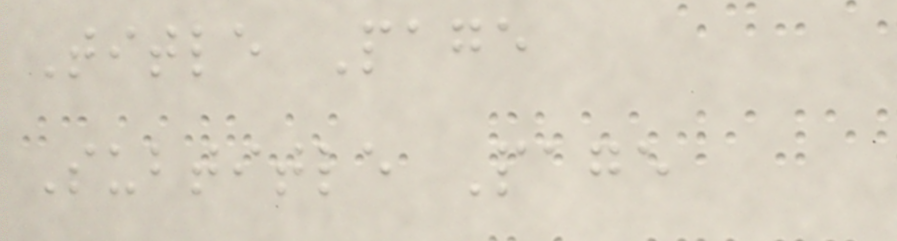Title Page
Subtitle Page
